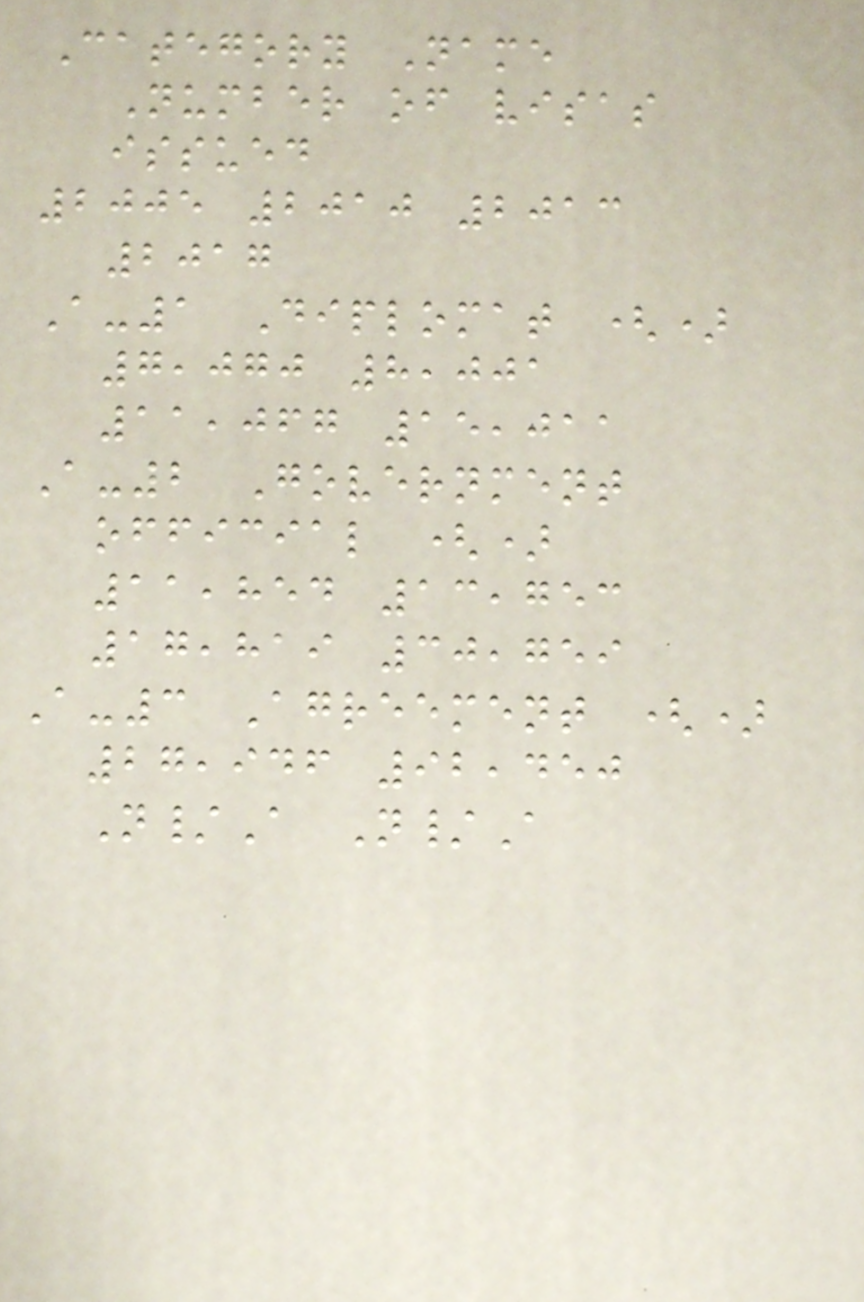Category Name
Number of visas
issued
2005 2010 2013
2017
A-1 Diplomat ()
7,070 8,001
11,067 15,011
A-2 Government
official ()
11,854 13,753
17,819 30,759
A-3 Agreement ()
27,946 92,450
N/A N/A
